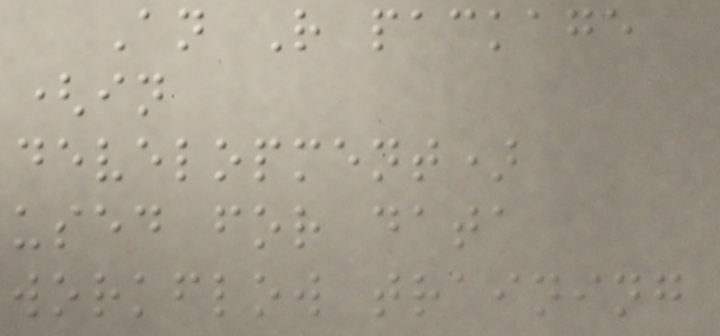An R package
(in
development)
used for data
workflow training
